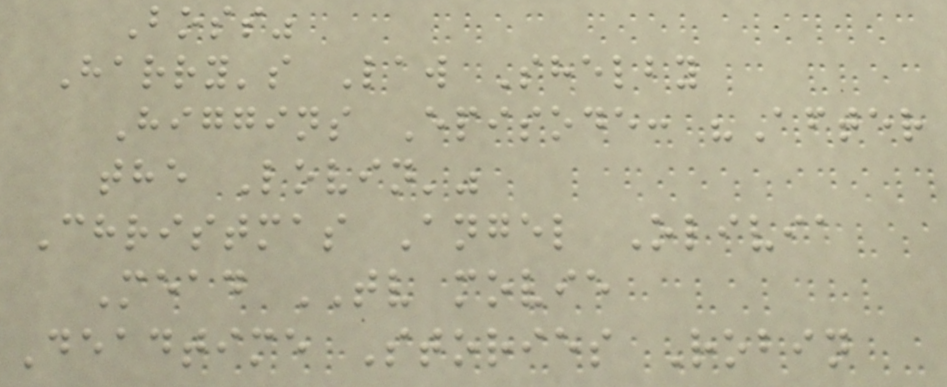Boss"
Harry's Law Shelby
Higgins Episode: "After
the Lovin'"
Christmas Angel Olivia
Mead TV movie
Deadtime Stories Robin
